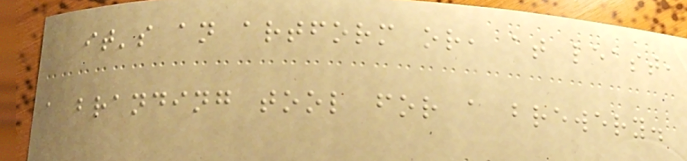it's an artform or, at least,
a branding tool for a brewery.
